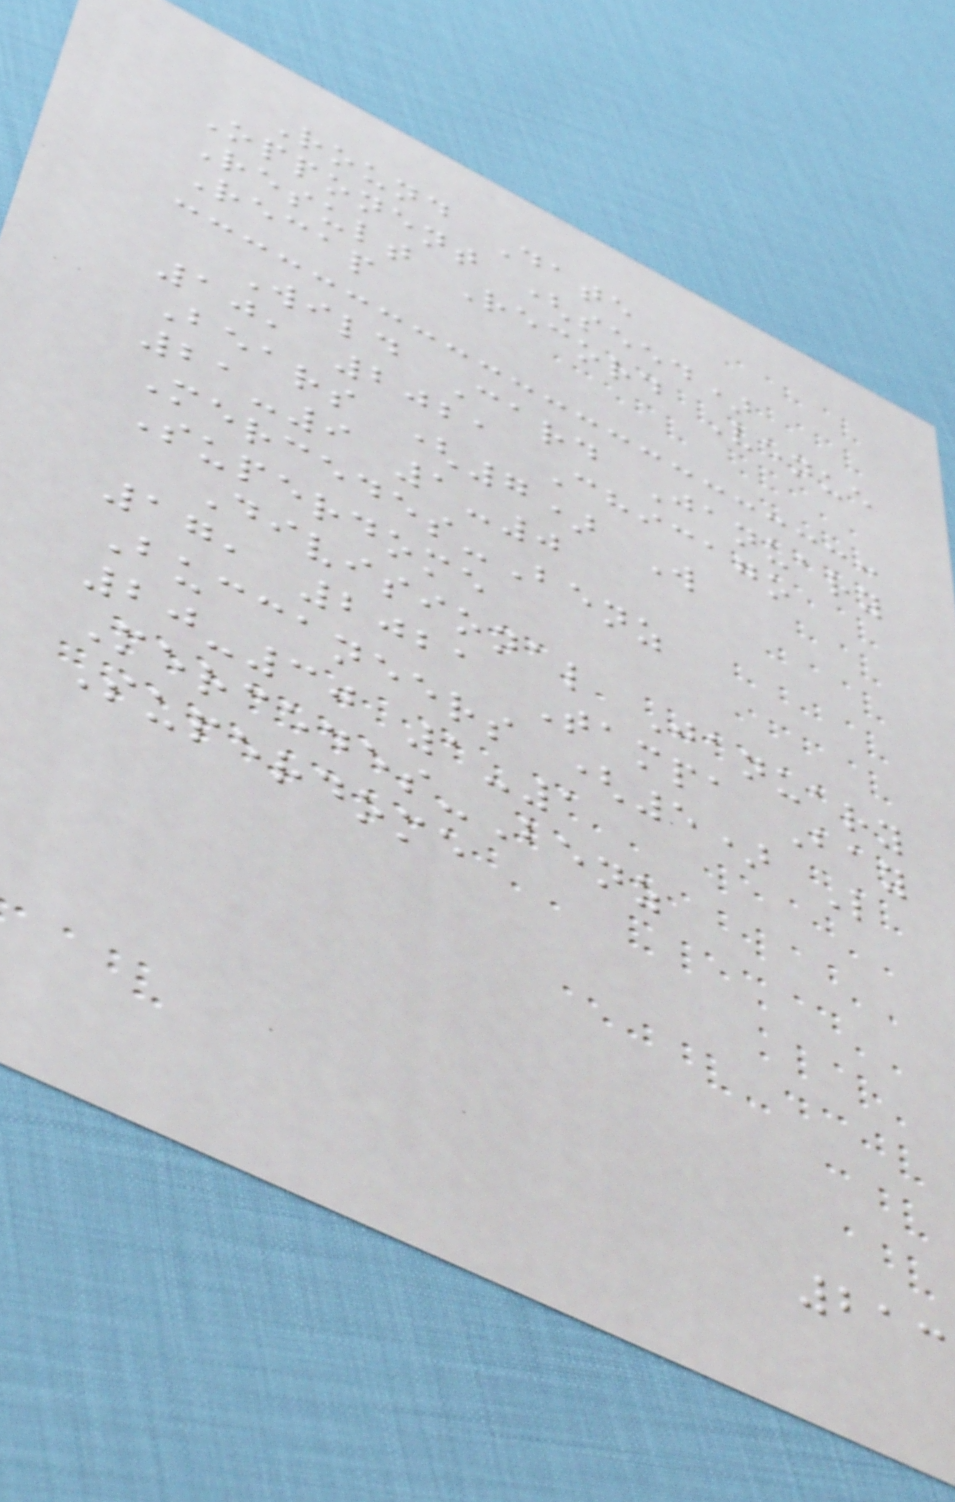Round Date
Opponent (seed)
Result Record Venue
Recap
Wild Card January
10, 2021 Chicago
Bears (7) W
21-9 1-0
Mercedes-Benz
Superdome
Divisional January
17, 2021 Tampa Bay
Buccaneers (5) L
20-30 1-1
Mercedes-Benz
Superdome
213
